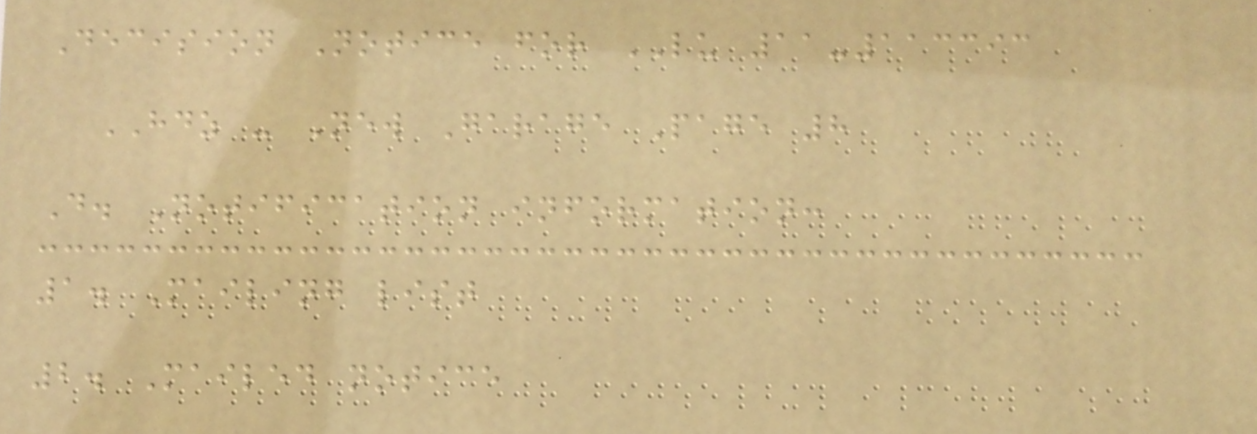Decision Notice for LU 11-113393
HDZ - New Garage Page 8
D. Notification information:
1. Mailing list
2. Mailed notice
